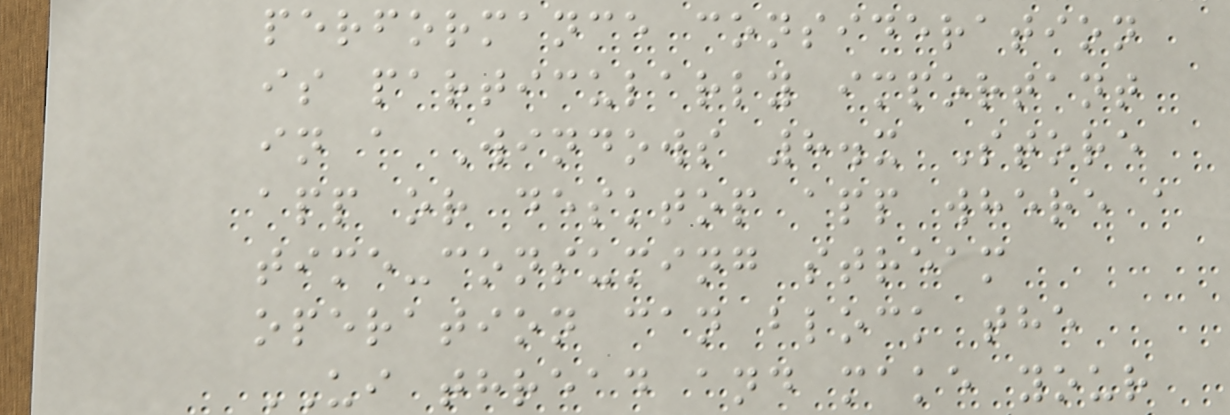performance consideration
is particularly important
in a Windows 8.x Store
app or desktop app where a
time-consuming stream
operation can block the
UI thread and make your
